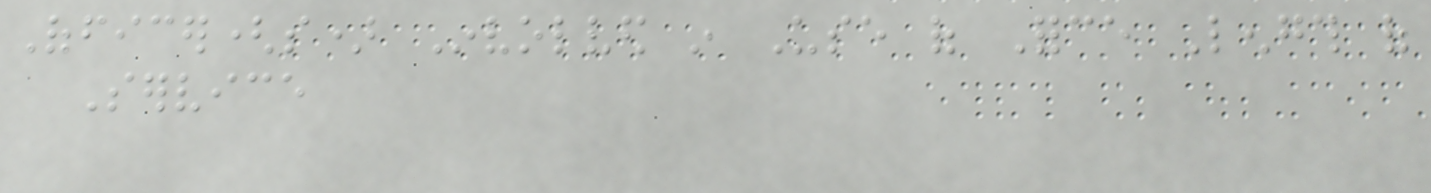Officer(s) Involved in Use of Force Length of
Service
